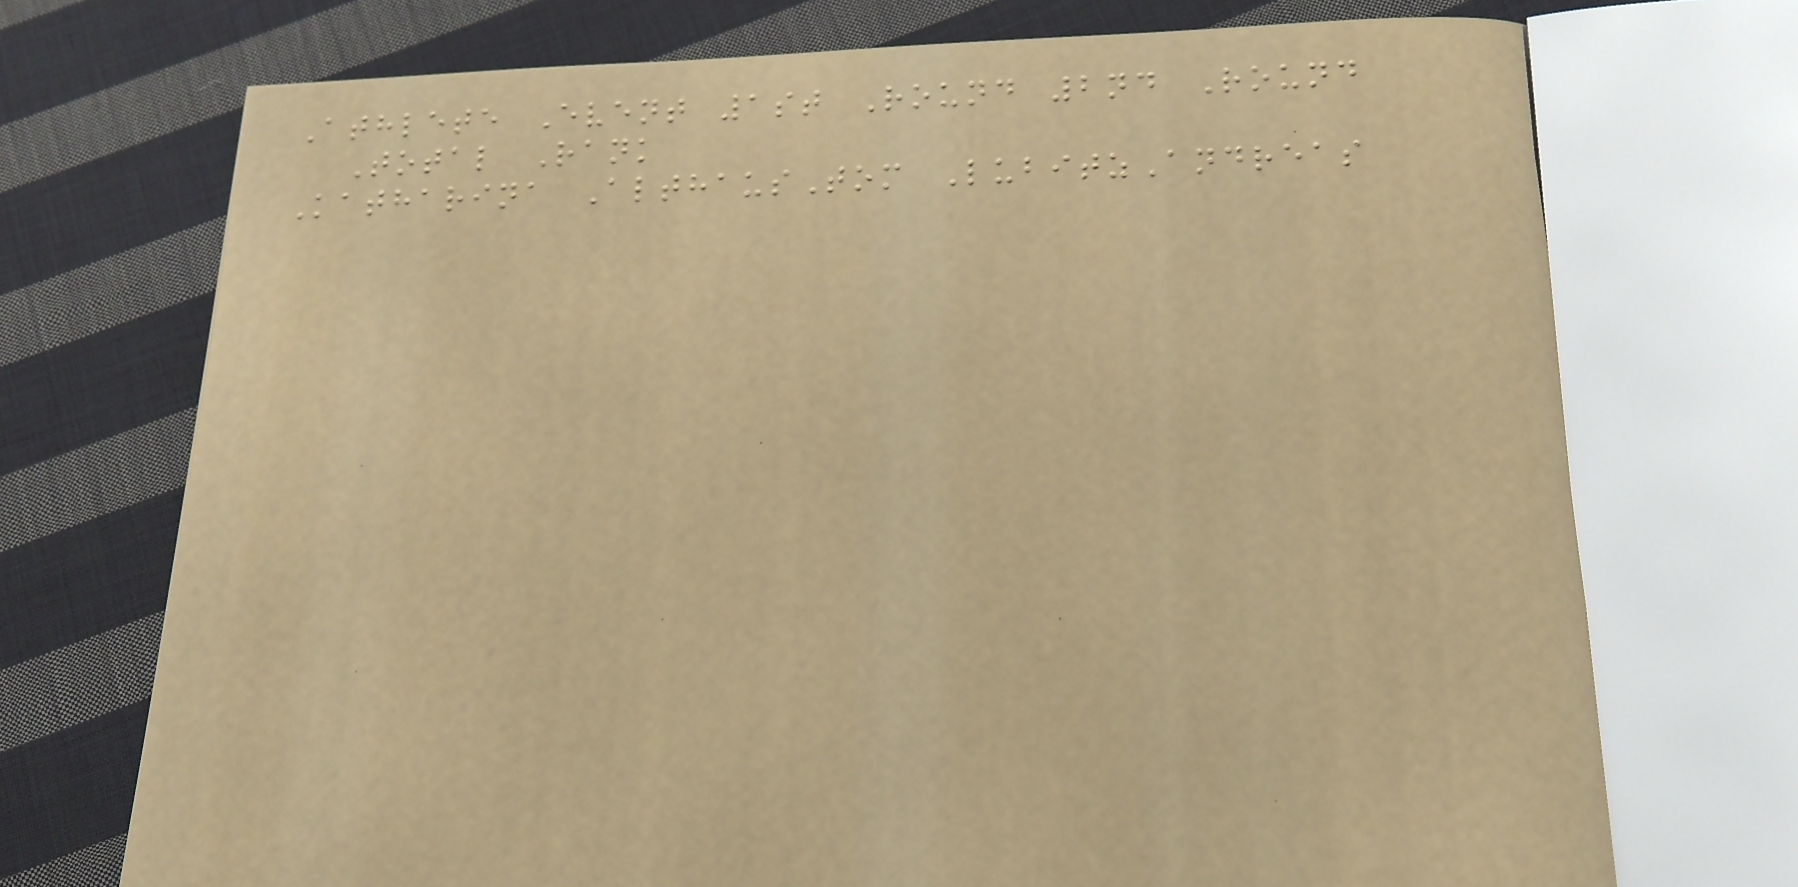Athlete Event 1st Round 2nd Round
Total Rank
Katharina AlthausTom LubitzAndreas
